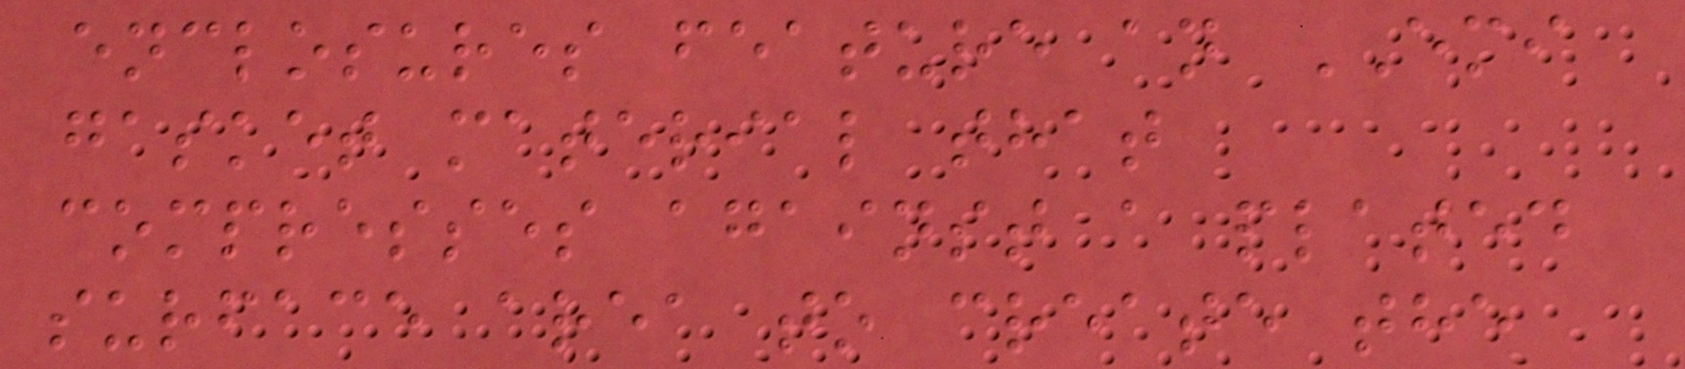enclosures feature an EMI
gasket material that
compresses against a plated
surface area to create the
